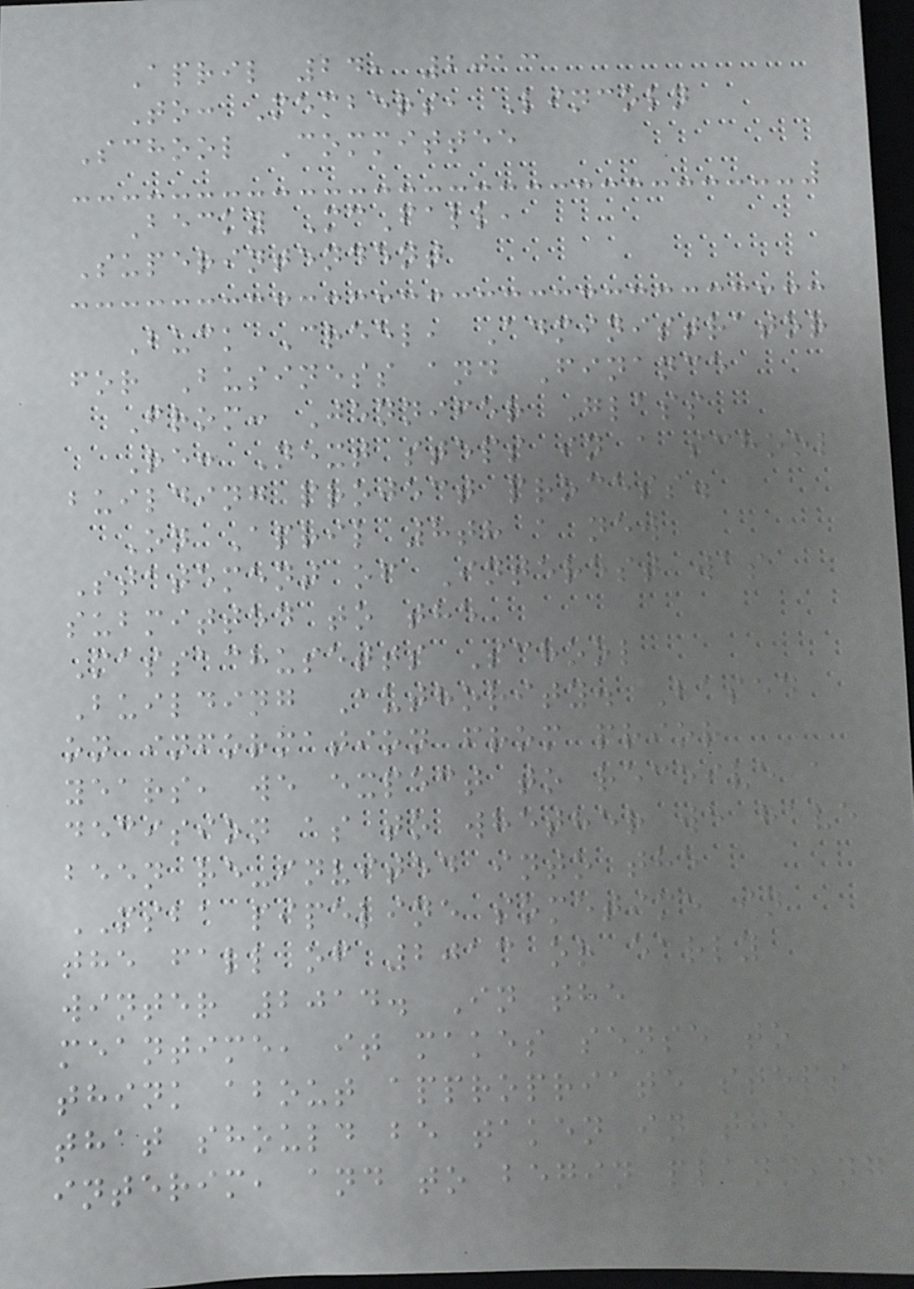April 24, 2013
To: Members, Lincoln
School Committee
Becky McFall,
Superintendent
Buck Creel, Administrator
for Business and Finance
From: Jennifer Glass
Re: Next steps in a school
building project process.
On April 8th a new
Statement of Interest was
submitted to the
Massachusetts School
Building Authority. Based
on information from prior
years, we expect to receive a
decision as to whether we have
been re-invited into the
MSBA pipeline sometime in
the fall of 2013 or early
winter 2014. In the
meantime, it makes sense to
think about appropriate steps
that should be taken in the
interim, and to begin planning
